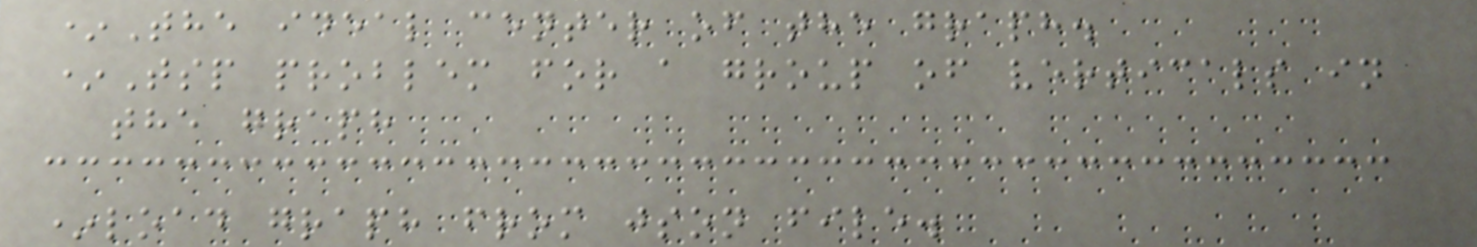*The ideal center of the graph.
*Tsp problem for a group of verticals in
the graph
*load graph from json file.
